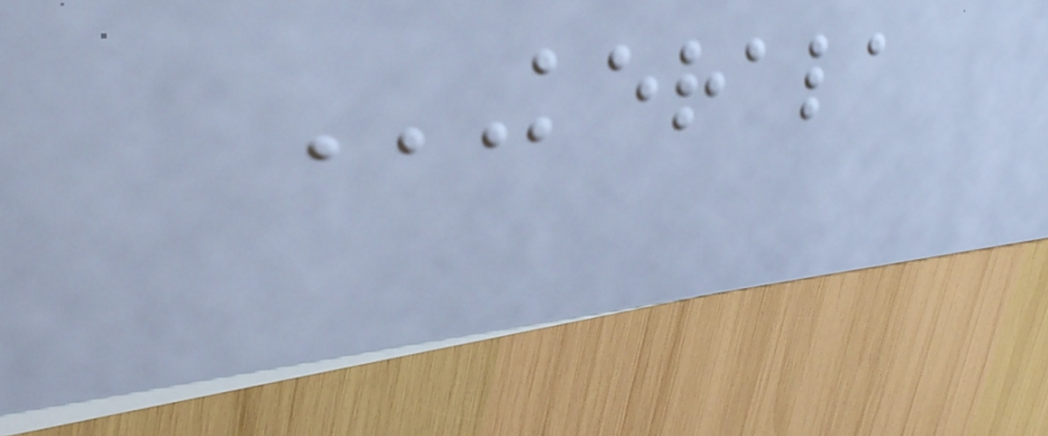KERALA
